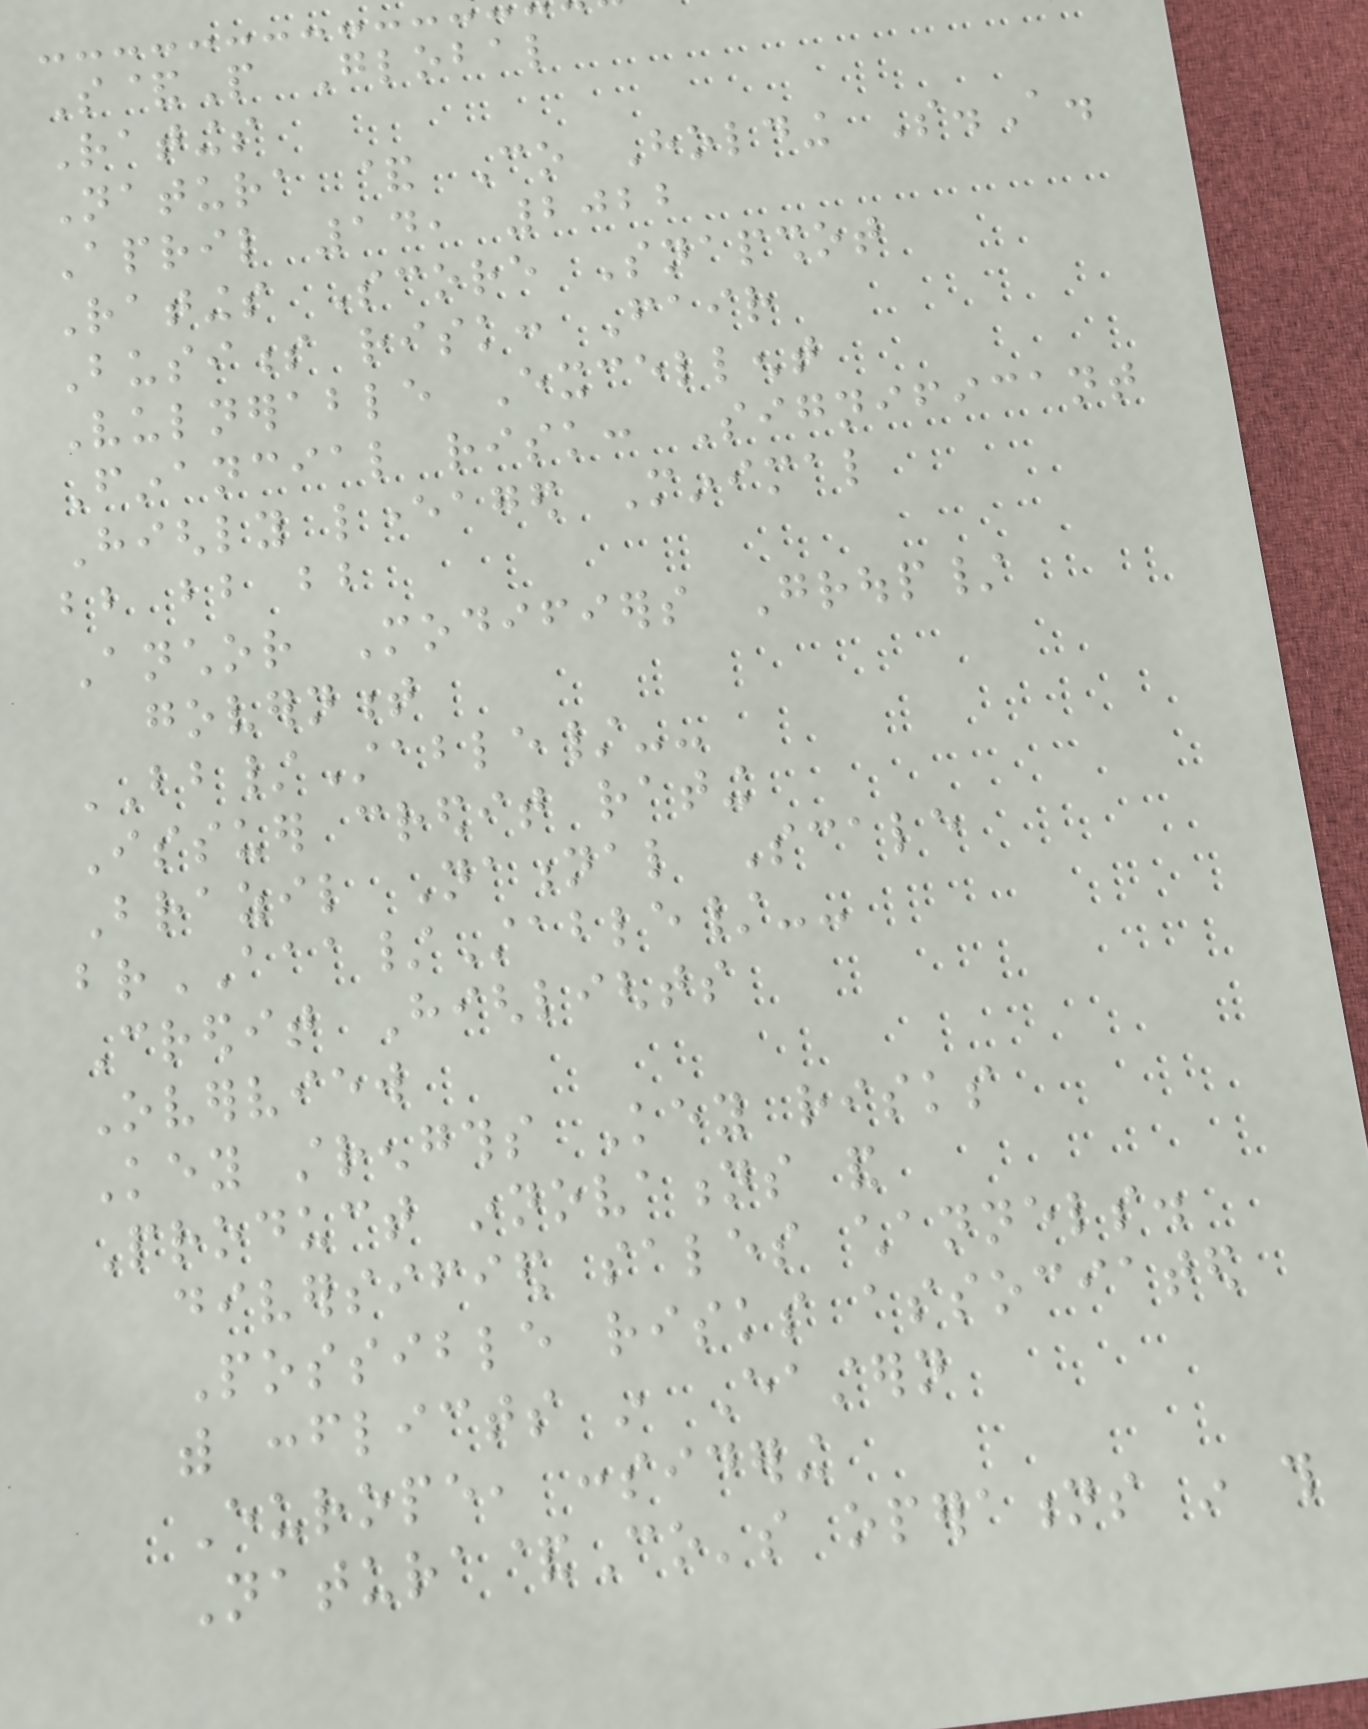S&P Global
Ratings
Natura & Co Holding S.A.
April 14, 2022
Ratings Score Snapshot
Business risk: Fair
Vulnerable Excellent
Financial risk: Significant
Highly leveraged Minimal
bb bb bb
Anchor Modifiers Group/
government
BB/Stable/--
Issuer credit rating
Brazil National Scale
brAAA/Stable/--
Credit Highlights
Overview
Key strengths Key risks
Product innovations and
diversified sales channels.
Possible risks associated
with conflicts in Eastern
Europe, considering
Natura&Co's operations in this
